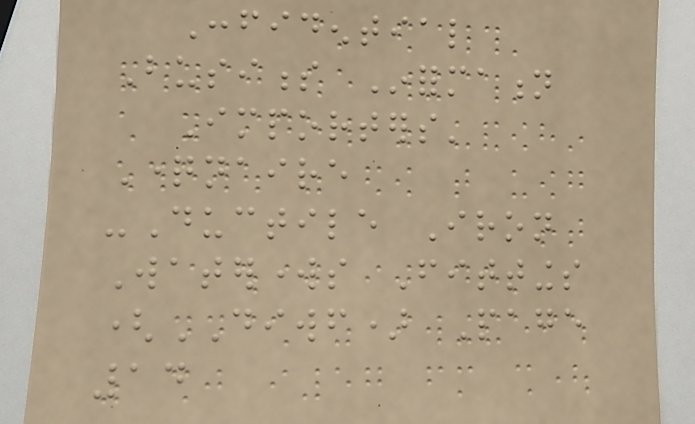Confidential
Business Information
Importers'
Questionnaire
-Ductile Iron
Waterworks Fittings
(DIWF) Page
14
